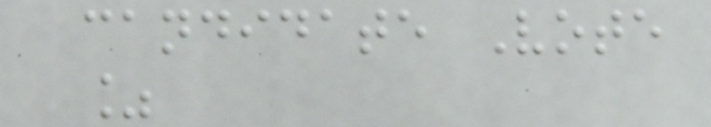candidate Vote
%
